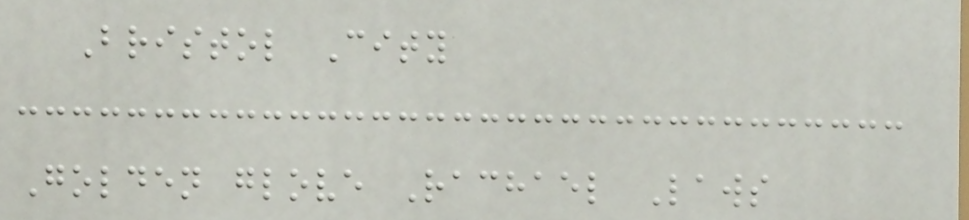Bristol City
Golden glove Rachael Laws
